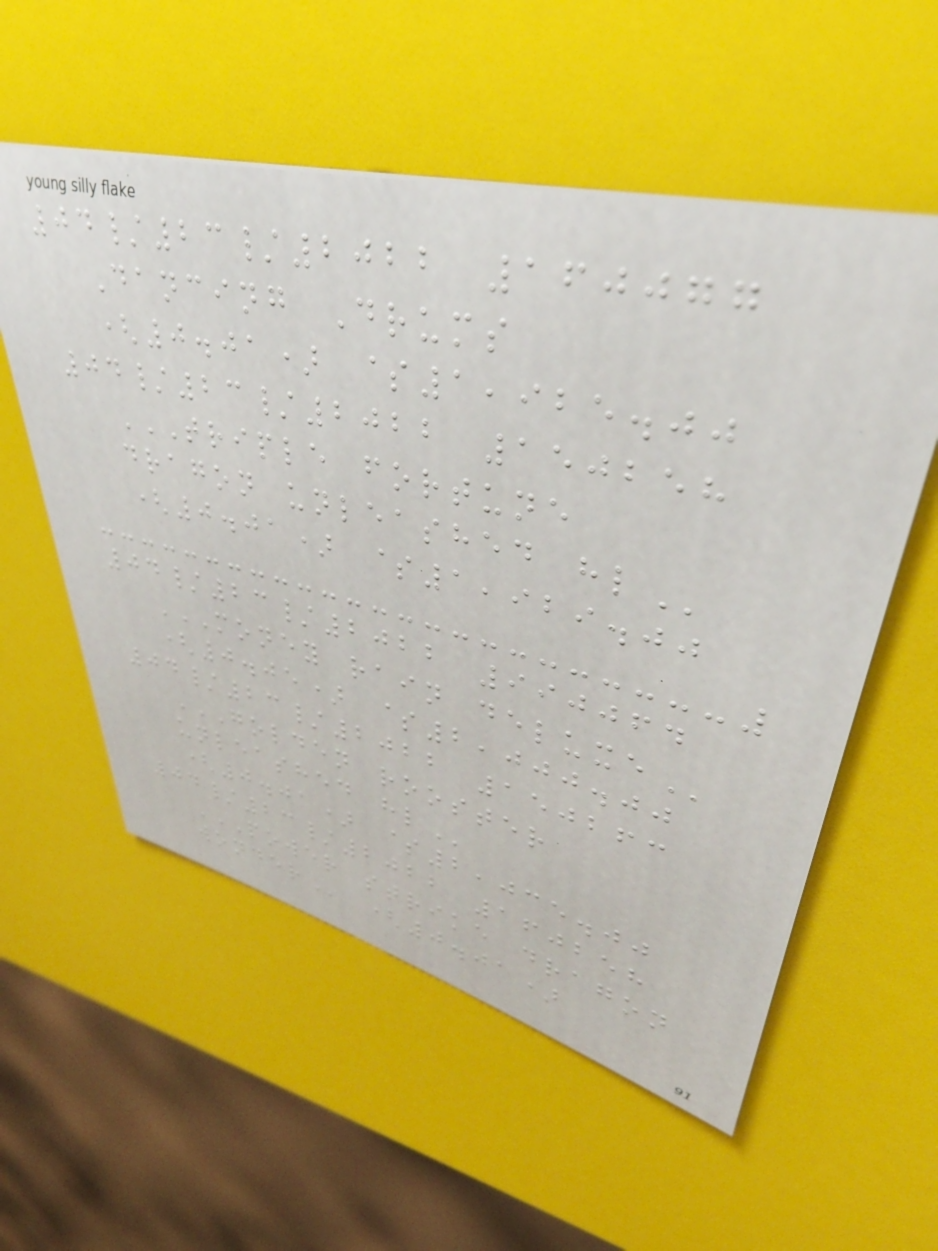04/23/2022 160077
Dancing Drums
(0.01) $1,925.00
04/23/2022 150258
TRIPLE FORTUNE
DRAGON UNLEASHED HL
(0.01) $1,929.00
04/23/2022 990064
MONEY RAIN DELUXE
(0.05) $2,000.00
04/23/2022 150263
GOLDEN ROOSTER
UNLEASHED HL
(0.01) $2,035.00
04/23/2022 160258
POWER STRIKE DRAGON
WONDER (0.01)
